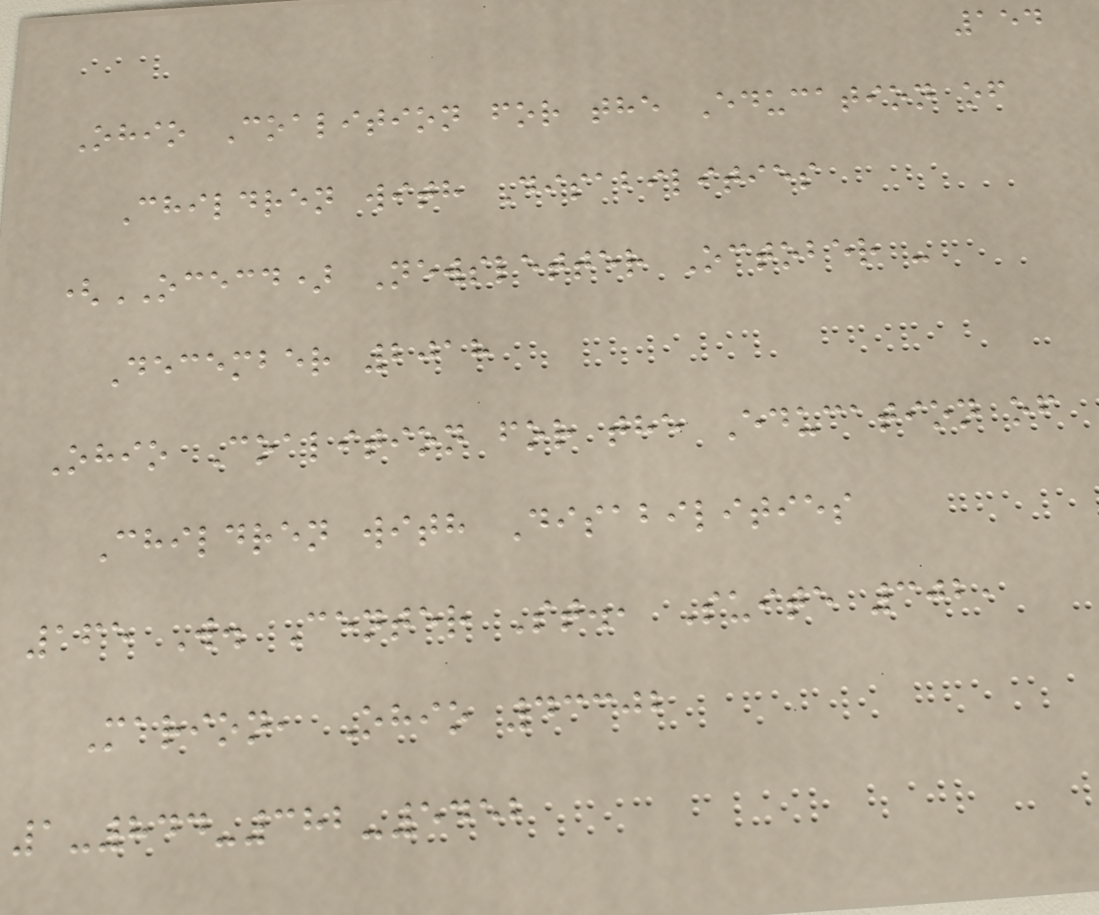154
Ohio Coalition for the Education of
Children with Disabilities
(OCECD) Newsletter October -
December 2018
Ohio Coalition for the Education of
Children with Disabilities
165 W. Center St., Suite 302,
Marion, Ohio 43302
1-844-382-5452
